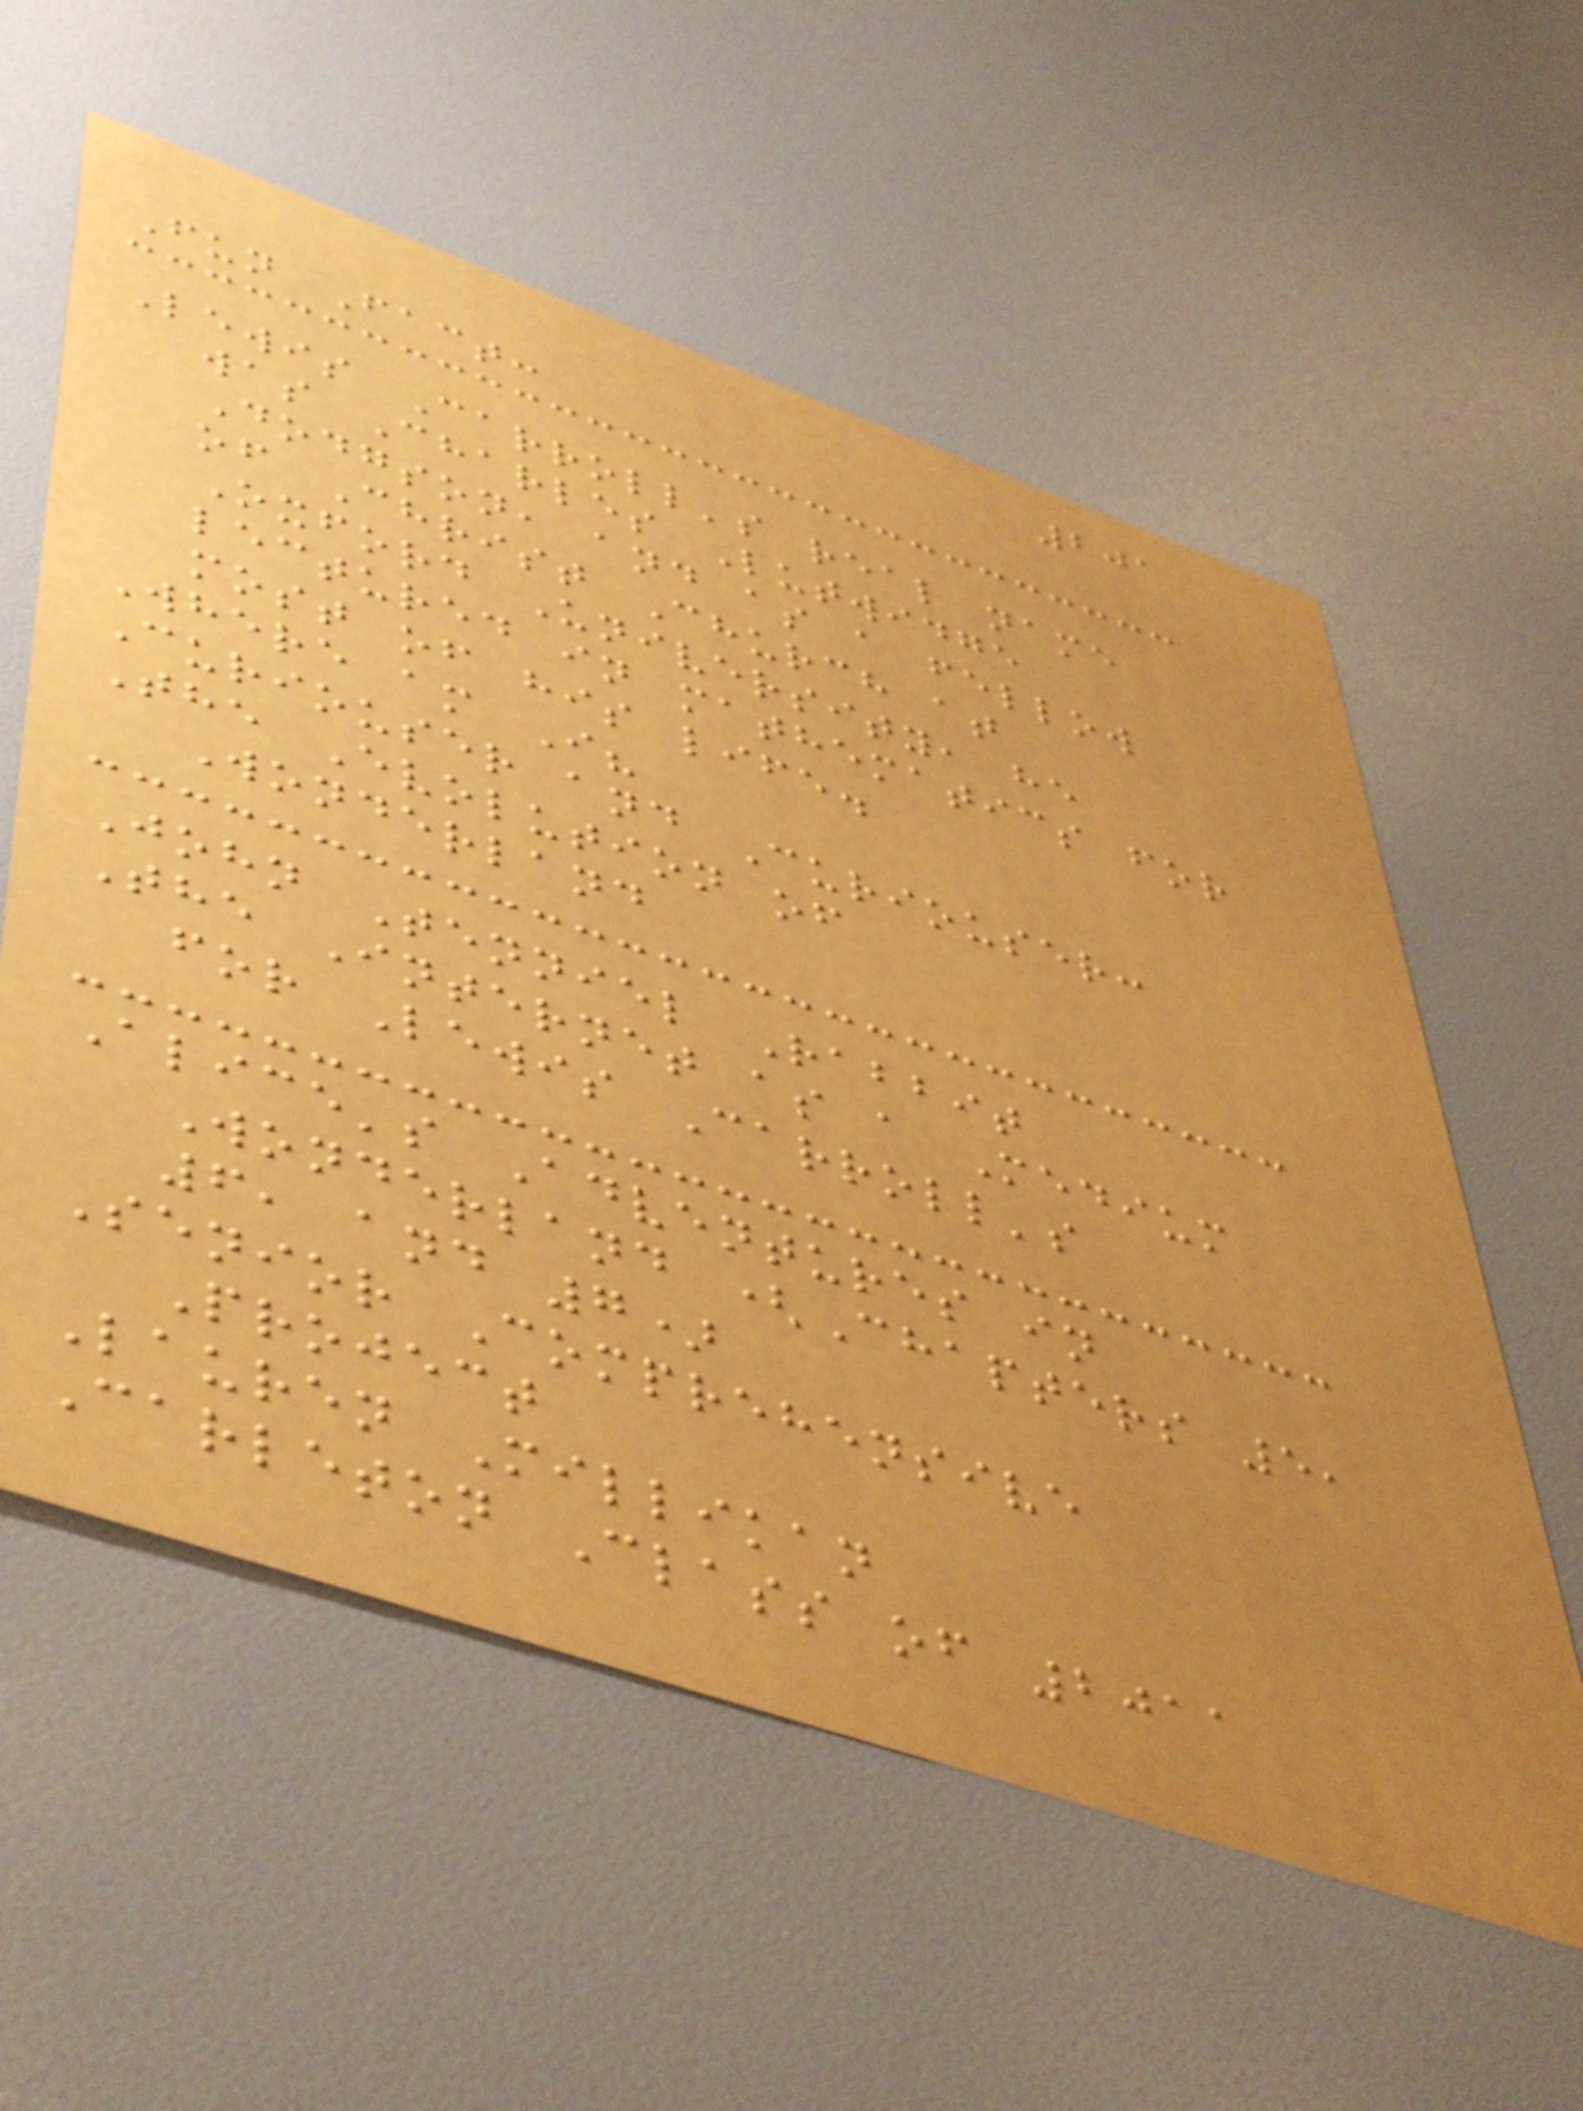201
Fun Fact:
Lewis Carroll's real name
was Charles Lutwidge
Dodgson, and as a fellow
of Christ Church at
Oxford University, he
lectured in mathematics for
most of his life.
Where am I?
Curiouser and Curiouser:
The Evolution of
Wonderland
John Tenniel Rabbit
The Internet as a Medium
for Lewis Carroll's
Alice's Adventures in
Wonderland (Chapters 5,
6, and 7)
Senior Comprehensive
Project
Lauren Millikan
Carleton Class of 2011
